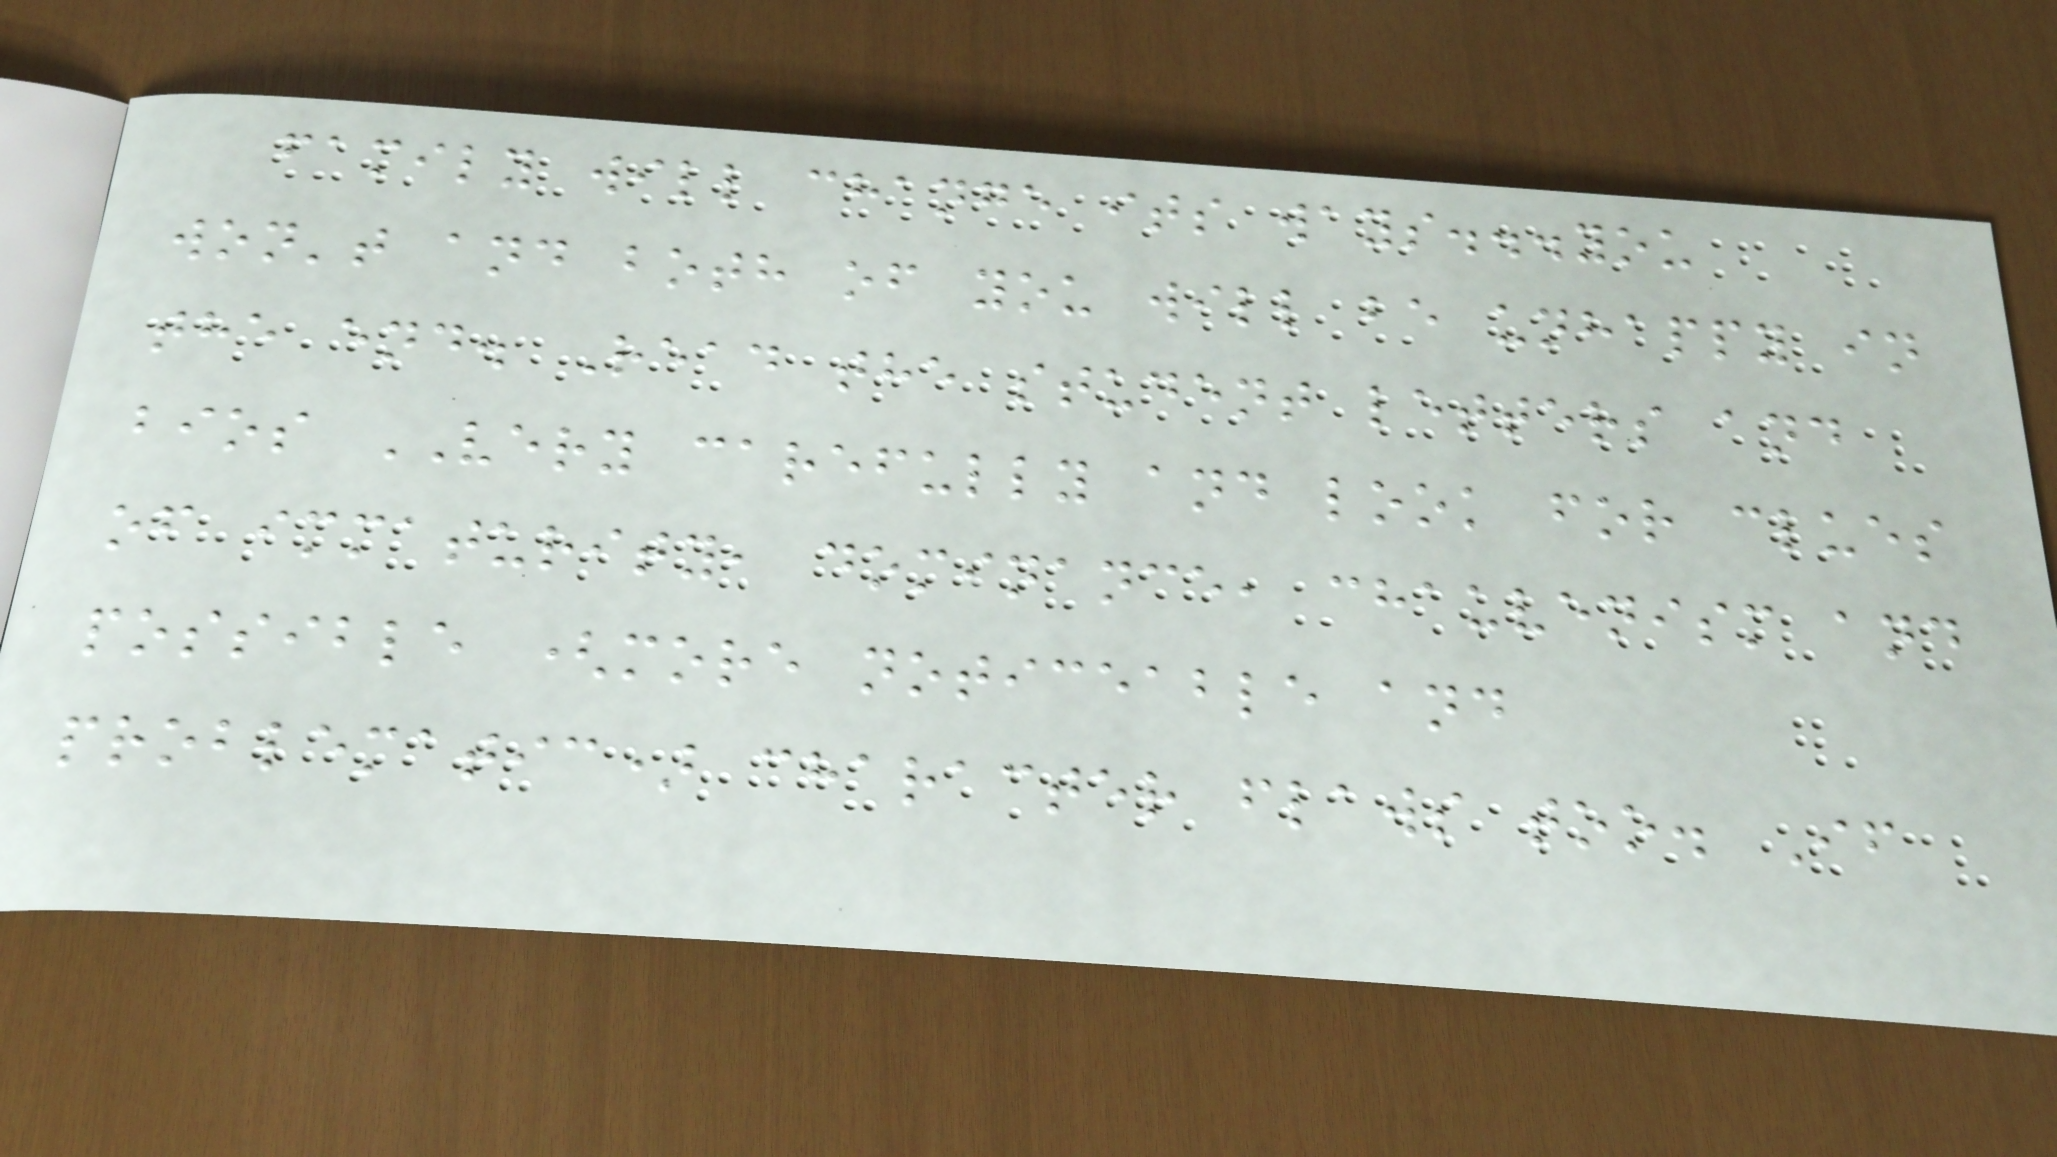family will change its ways...you
won't and both of you will be unhappy in
the end. Read the student letters and
bios VERY carefully and look for clues
of immaturity, dominance, chauvenism and
possible (more noticeable and
problematic) character flaws too. If
